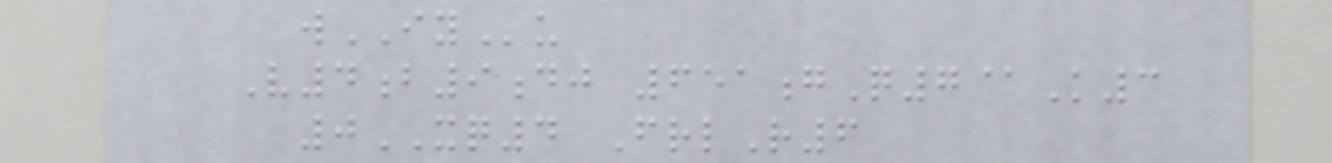wIYu
V4b9dj 651gQ7@K3
0XQ4 FrlR6
